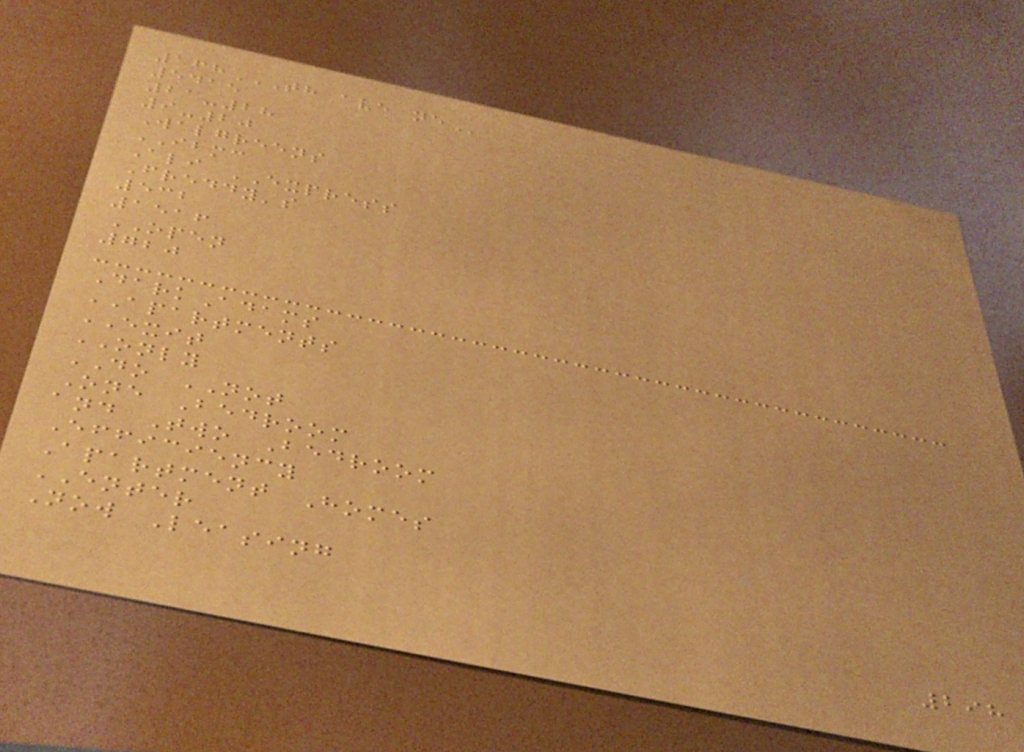168TH AVE NE
5415
21-28
9-20
Walgreens
IBMC
Ali EXPRESS
Freddy's
532
1516
OPEN
720
DarkAdams
APARTMENTS
EXIT
ONLY
DO NOT
One Bedroom
and Two Bedroom
Efficiency
Apartment Homes
ENTER
Now Leasing
298
